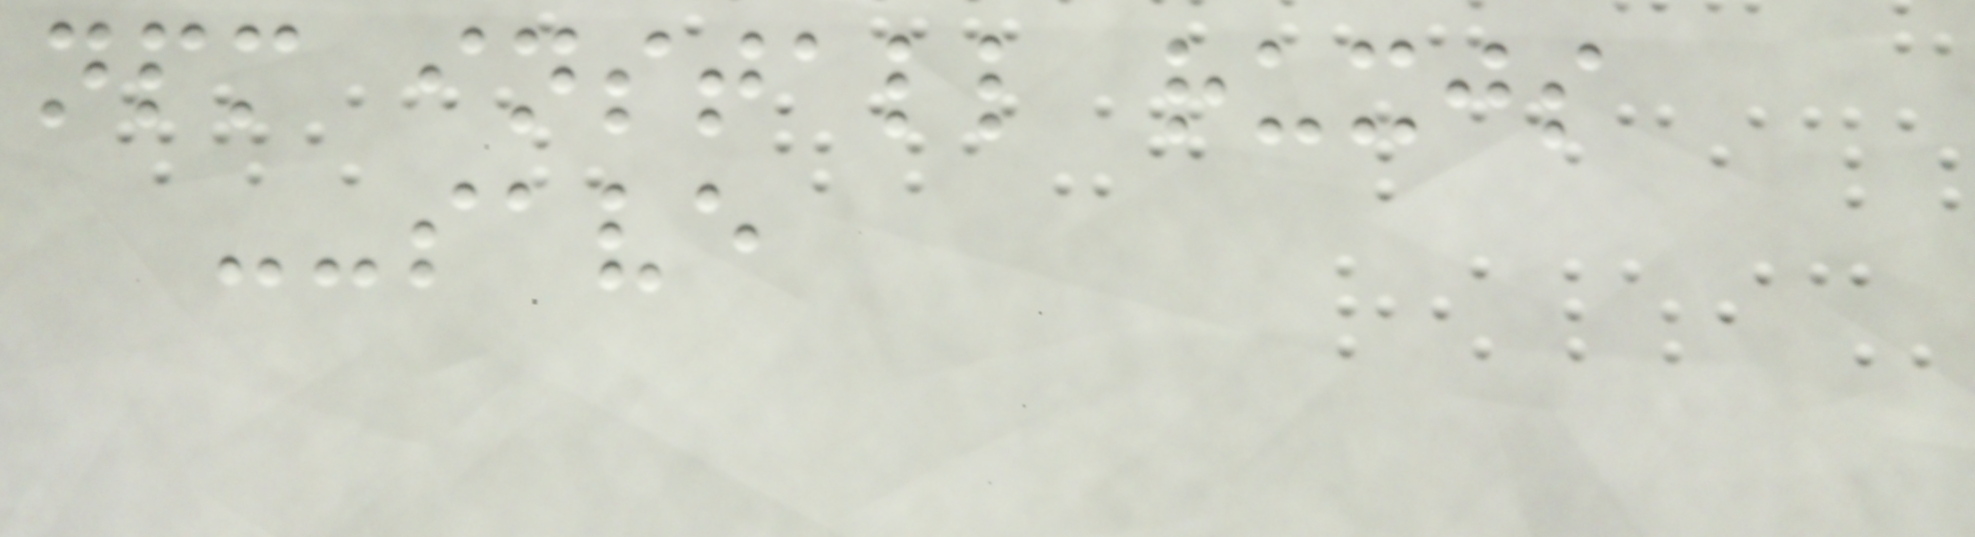npm install ruxjs
--save
